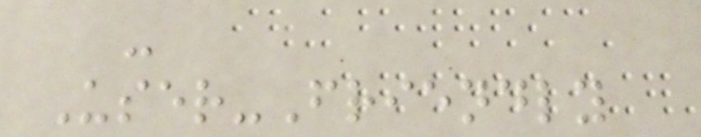-
User-Friendly
